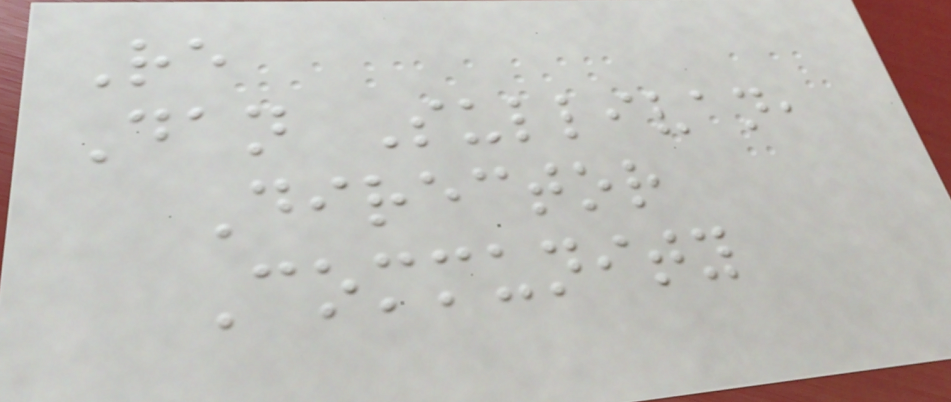Re
Dan Sullivan,
Director
Community
